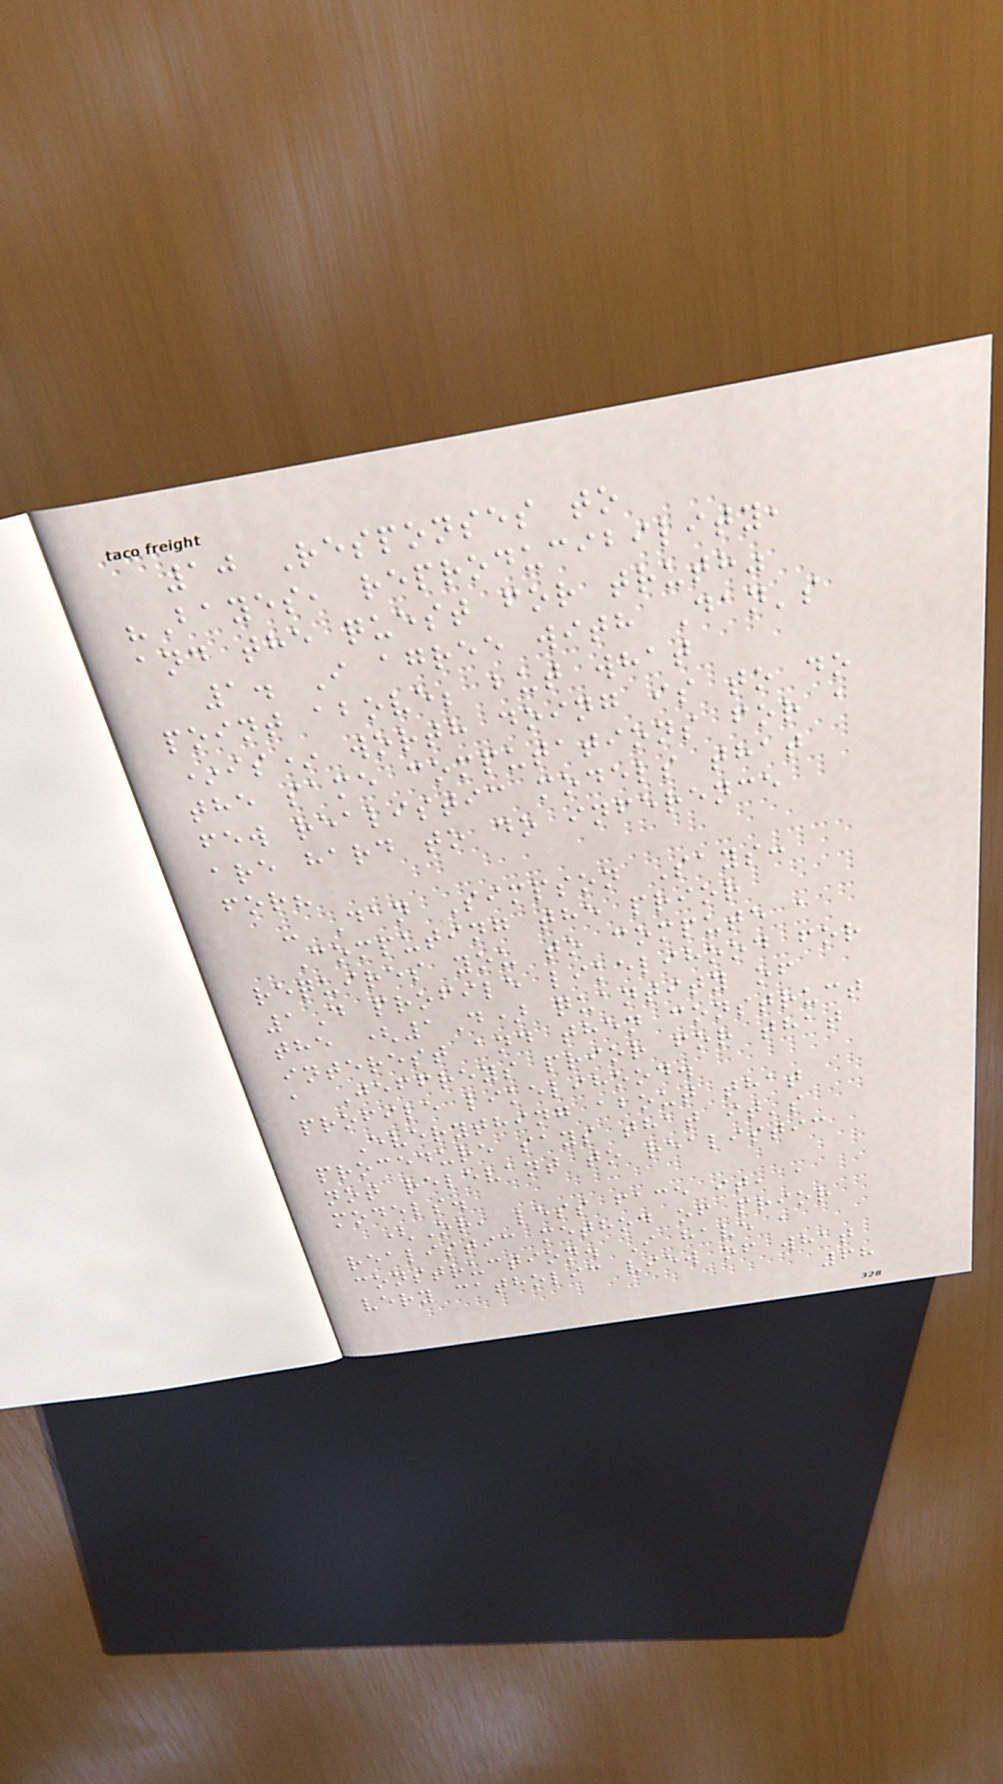10 Responses to
"Bayes, reproducibility,
and the quest for truth"
1. I agree with Dan's
point above; but what
*is* worth doing is to do
the same computations for a
few realistic models that
are hard to do inference
for?
- Dan Simpson Says:
Computing the prior
requires you to compute a
1D profile likelihood for
the (1D) quantity of
interest and then construct
a Jeffreys prior for that
profile likelihood.
Everything about that
procedure says that it's
not relevant to realistic
models.
(Or, less face it, a
realistic method of prior
construction. I have a
very catholic view of what
68
